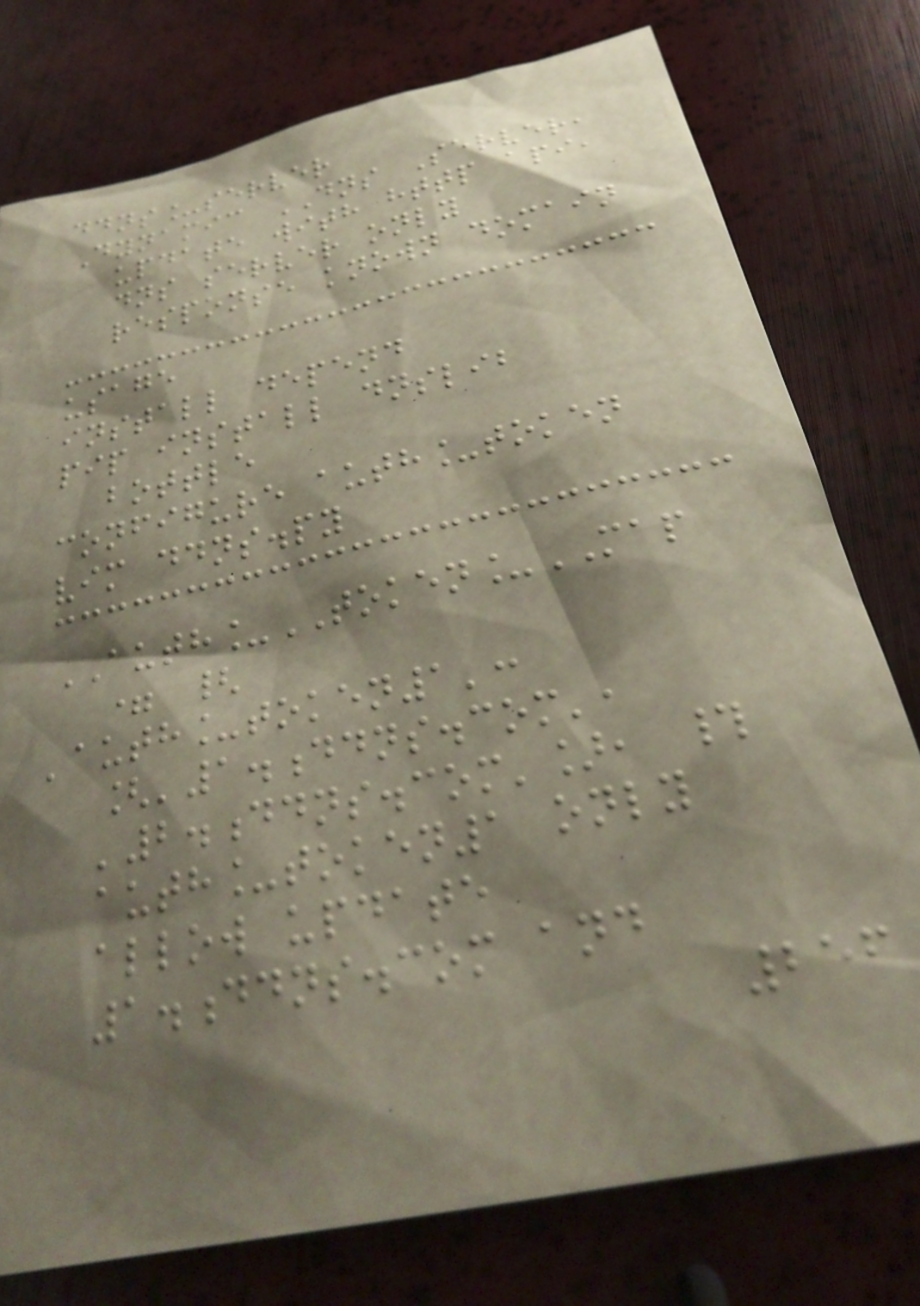ddns_server
Dynamic DNS Server,
update with http api,
dns server only
response known domain
usage
install depend
pip install dnslib
bottle
configure auth_token
vim ddns.py
AUTH_TOKEN_MAP
= {
'auth_token1':
['1.ddns.com',
'2.ddns.com'], #
auth_token1 only
allow update
1.ddns.com and
256
